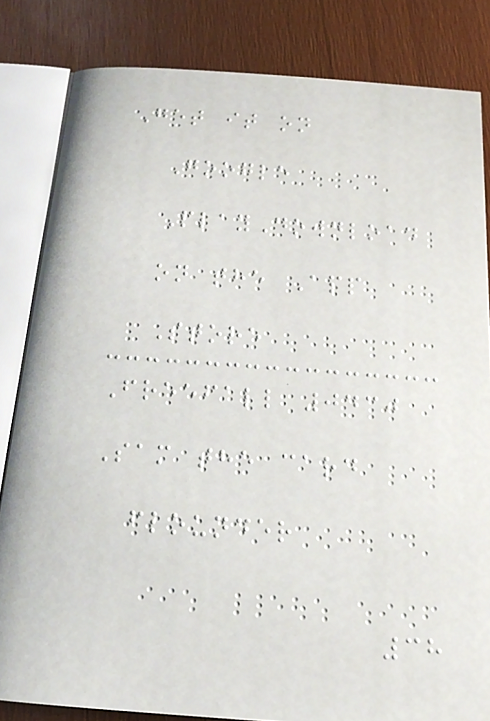Get it on
Google
PlayDownload
on the App
Store
Freefall 0430
Sam the card
flounder
38
